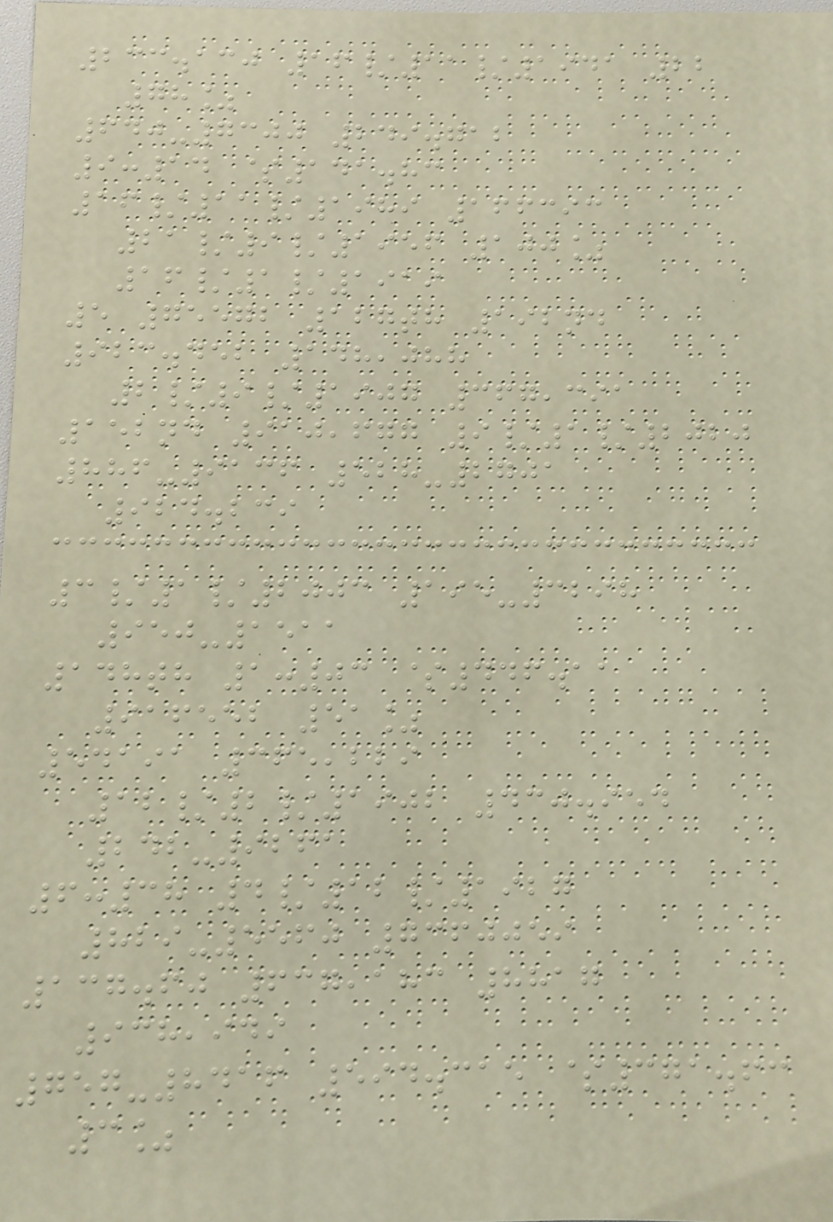233.130 16/11/1941 22
78%
640-7300 249.712
9:14 $141.83
16/11/1989 166393
21/9/1956 100%
16/1/1919
5 75572 127th 192nd
923.452 148,088
2/9/1907 367,391
152nd 910,677 9/1/2020
886-9136 528-2701
924.239
3/1/2003 195-3298
950-1511
148th 1:03 $446.11
916552 51%
54191 365,229
12/2/1902 430.954
242-9261
6:38 4/12/1927
829-5560 7360059
137.60 637,183 8817
938,949
757-8416 594.315 $371.63
3%
